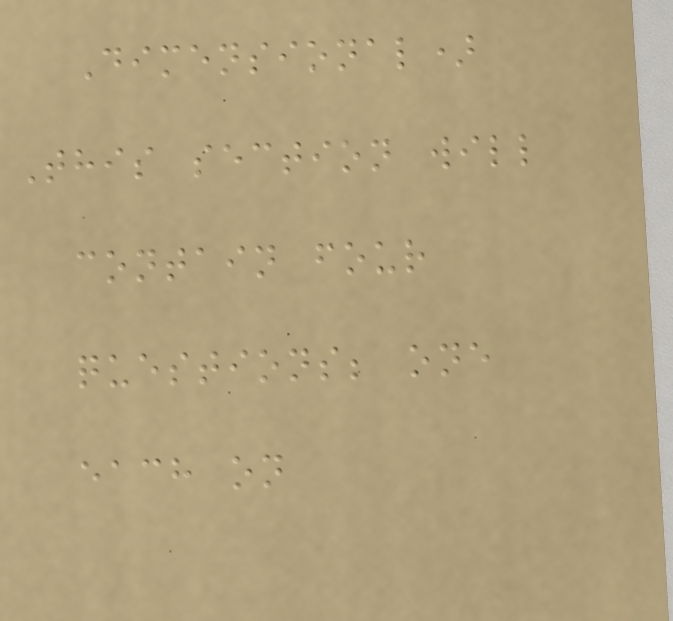Dimensional)
This section will
contain four
questions; one
each on
